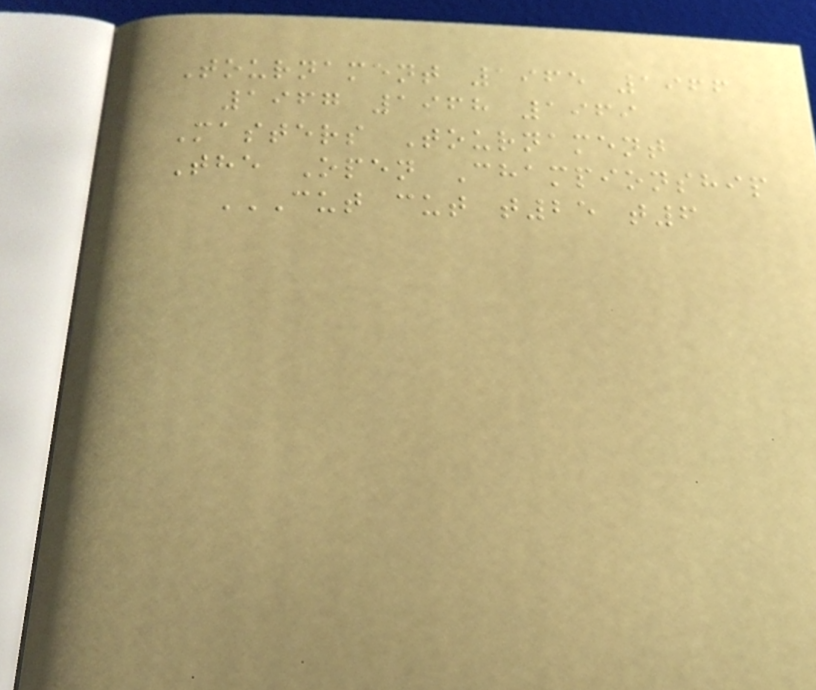Tournament 1965 1966
1967 1968 1969
Masters Tournament
The Open Championship
CUT CUT T25 T6
